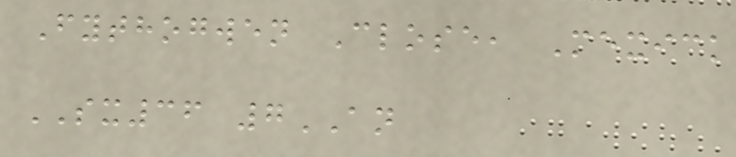Fythogwen Close, Mexick
SX36 7AN
